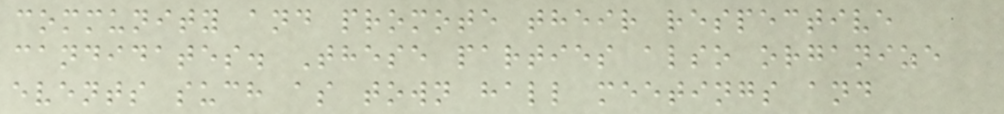community and promote their respective
candidates. These parties also organize
events such as town hall meetings and
